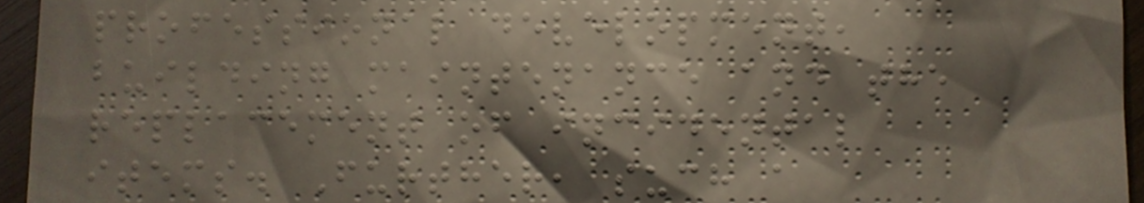professional development,
building maintenance and the
replacement of incidental
items. Further, such a
